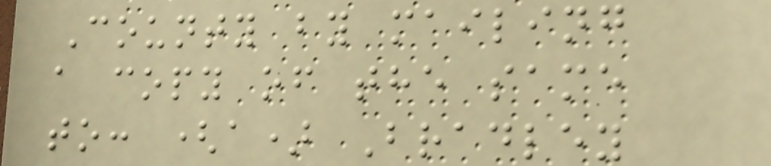County by mailing
a copy of the same
to: (a) Bradley
